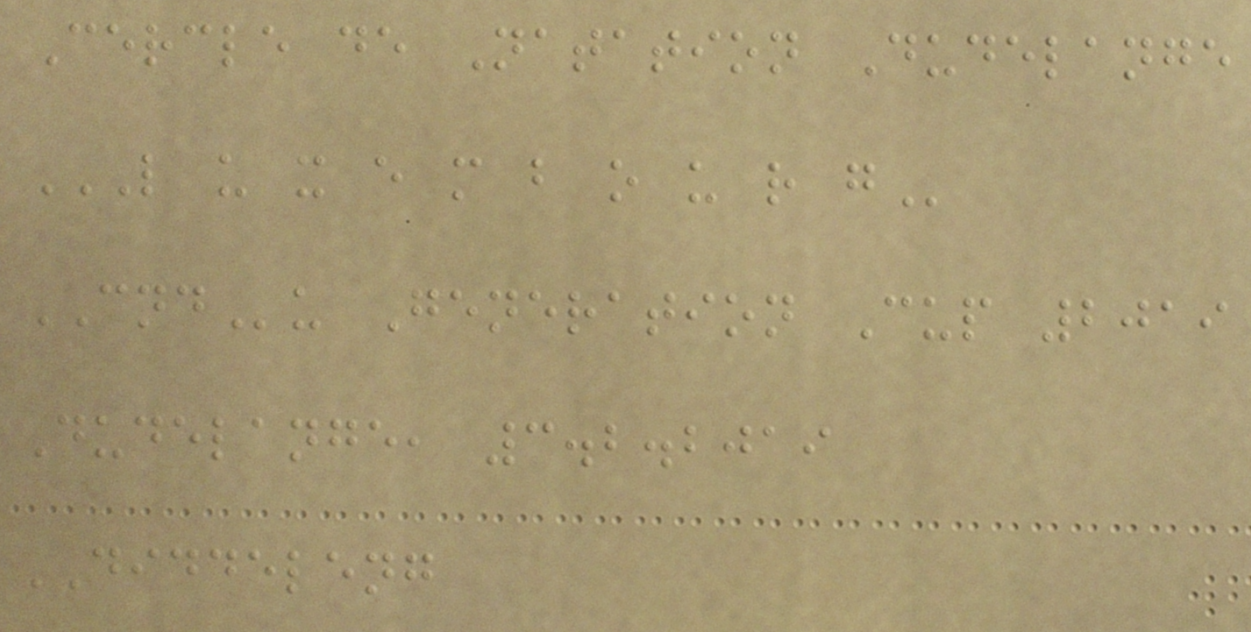Cercle de Natation Dudelange
L U X E M B O U R G
CNDu Generation Cup 2019
Dudelange, 3.2.2019
DIDDELENG
